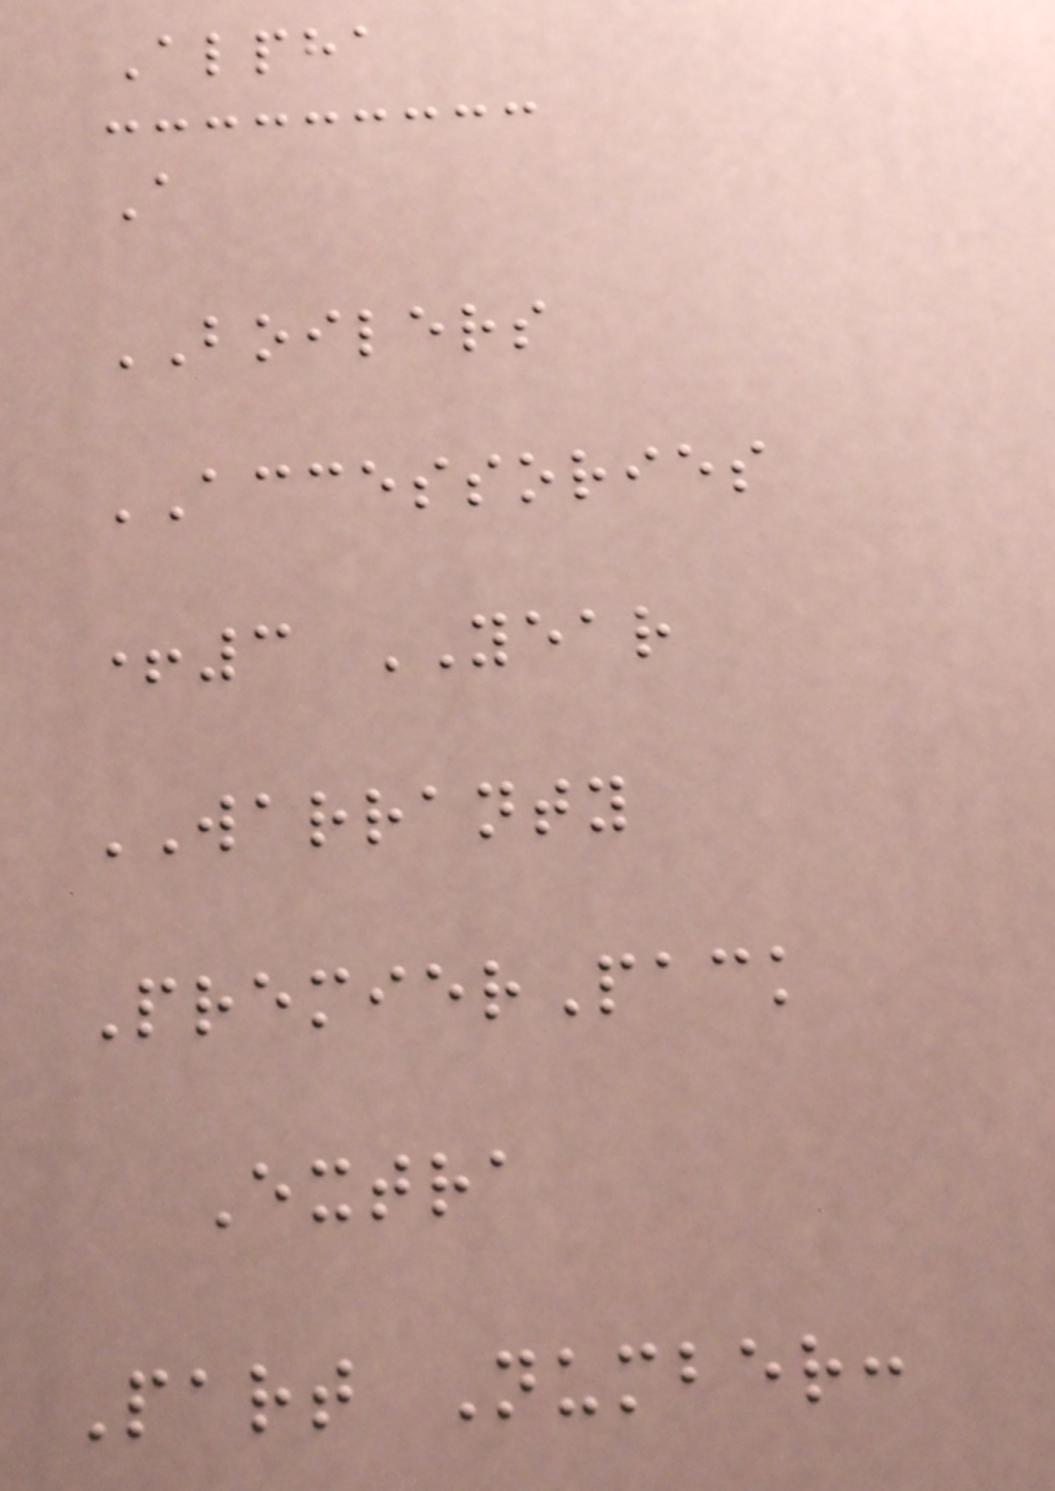Alpha
A
BOILERS
ACCESSORIES
+3 YEAR
WARRANTY
PremierPack
Extra
Part Number:
